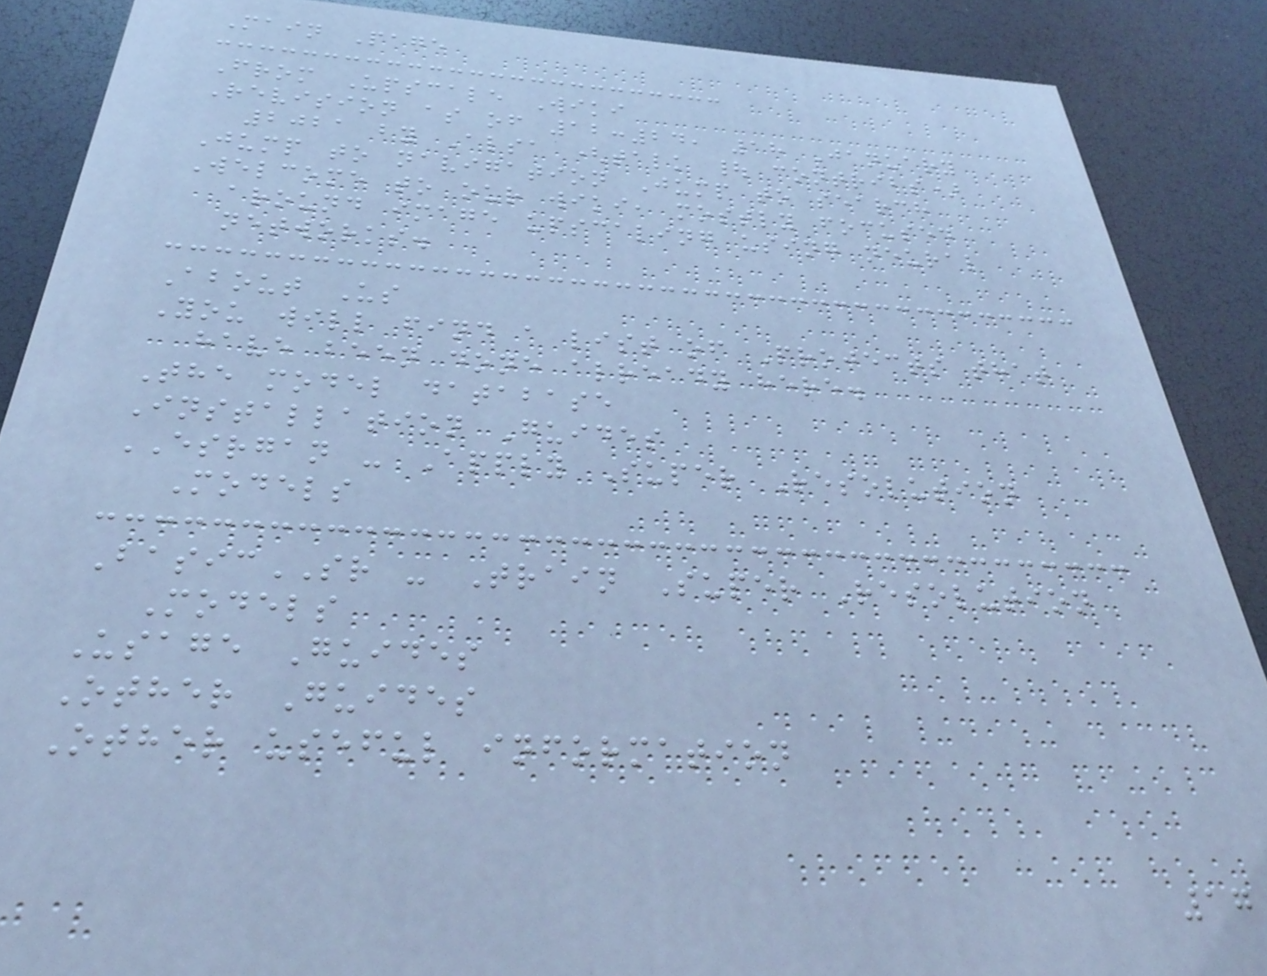Main Page
From Upscale Wiki
Revision as of 12:24, 18 January
2021 by Alsa (talk | contribs)
Jump to navigation Jump to search
Welcome to our wiki, mostly focused
around image upscaling using neural
networks.
About Us
You will find a list of Projects that
have been done already here.
The model database
Installation Guides
ESRGAN - Apply Super Resolution
Models
BasicSR - Train Super Resolution
Models
Usage Guides
Other Guides
Other useful information
17
